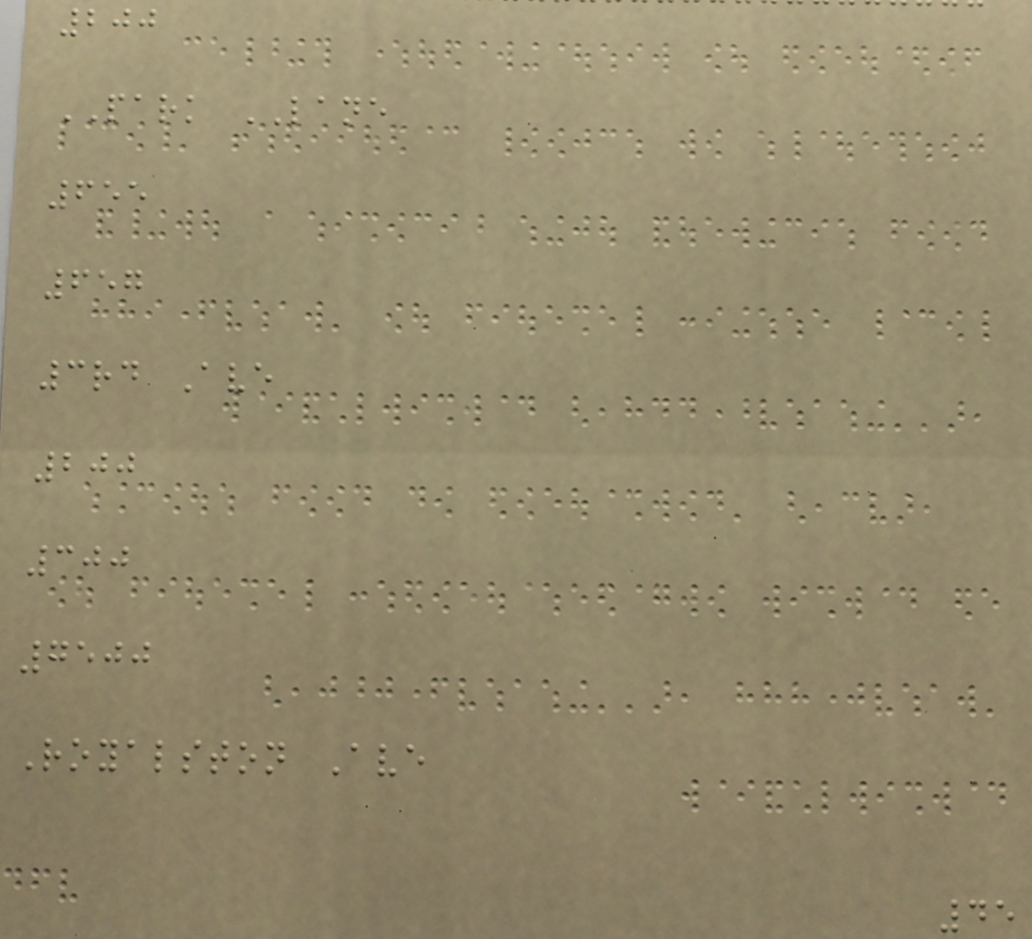200
PARK LANE
655
657
3rd Ave
200
300
7500
Royalston Ave
45
